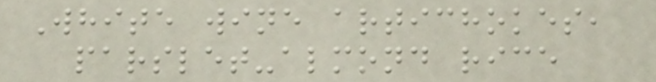White wine artichokes,
parslet-almond rice
